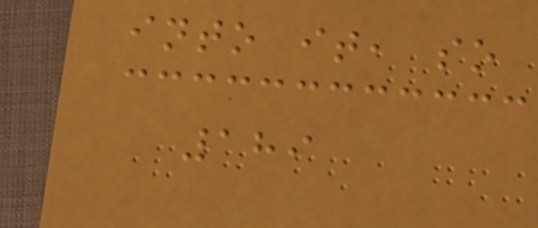into it, so
189
